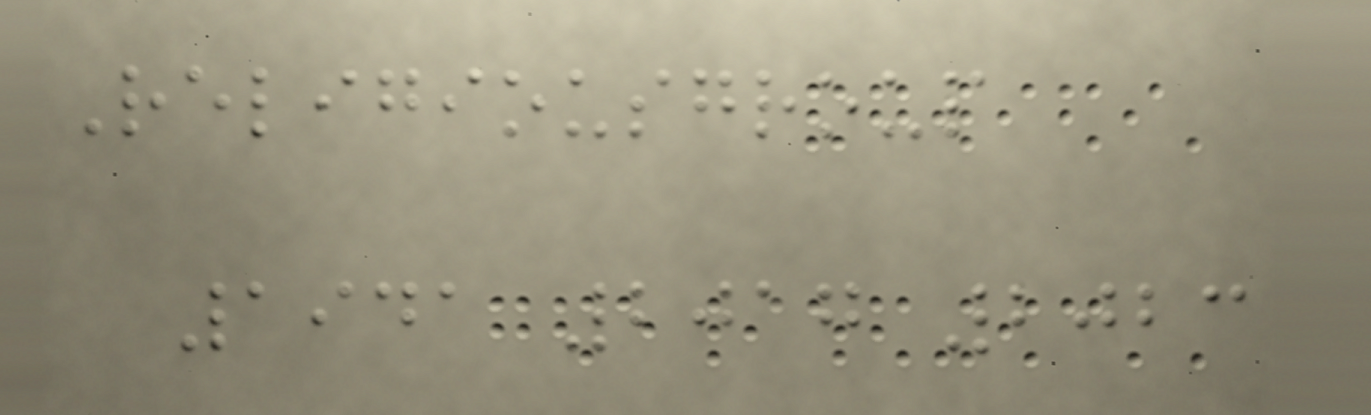Religiousgroup
1941 2017 2023
